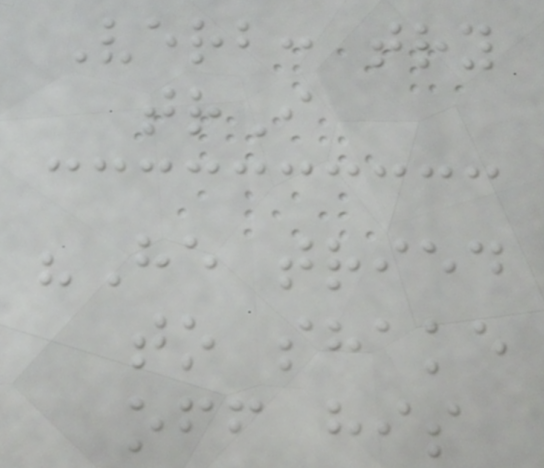Verb: try
trI
"He tried
to shake
off his
